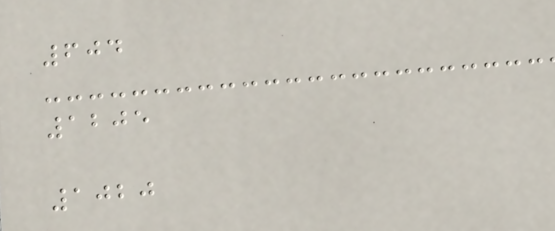604
1205
1020
